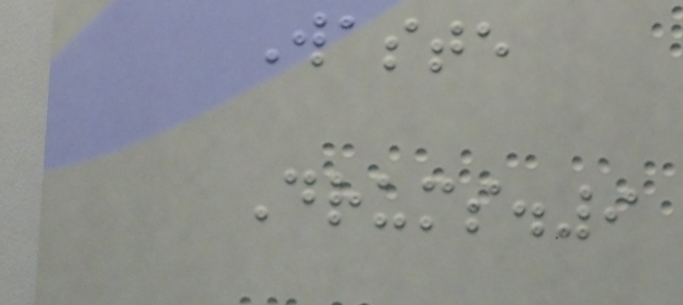Waste
Drums.9
